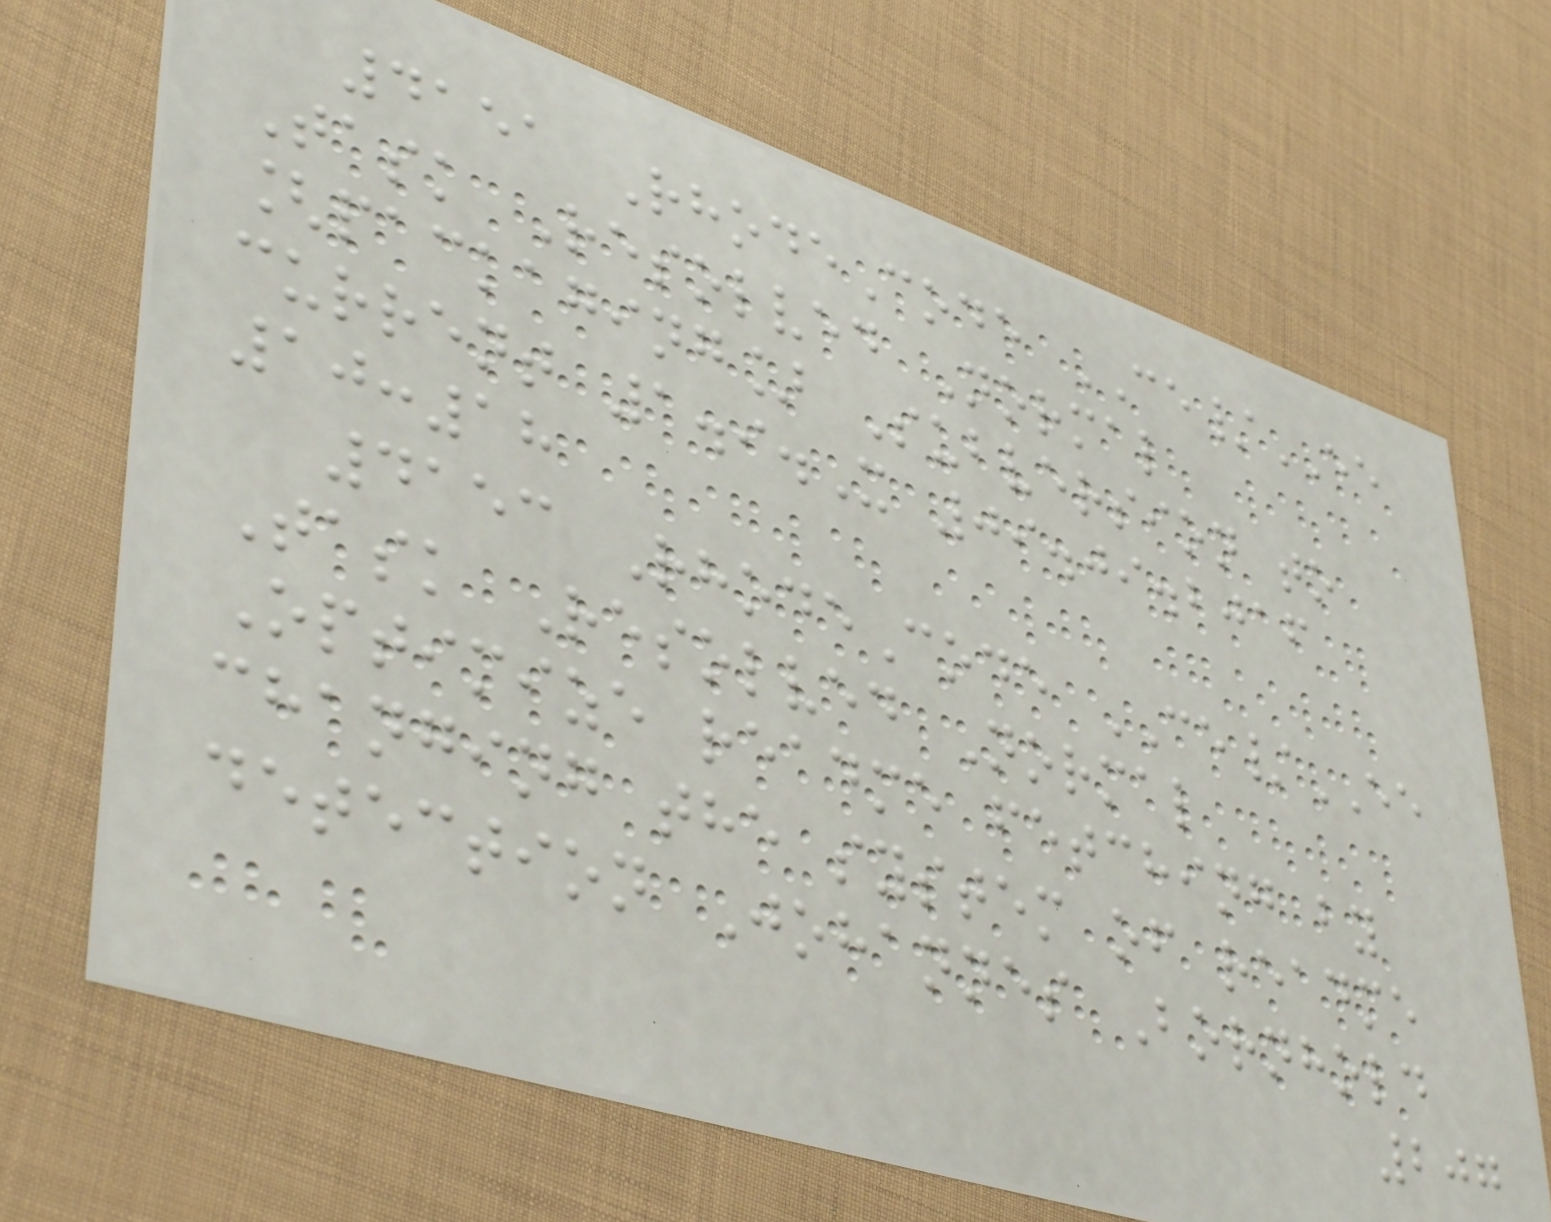4151 RhodeCode CE/EE
Task Resolved Normal
[packaging] Subversion to
current 1.9.X 09.09.2016
10:18
4153 RhodeCode CE/EE
Task Resolved Normal
Optimize readme fetching by
changing the system of readme
detection Johannes Bornhold
207
